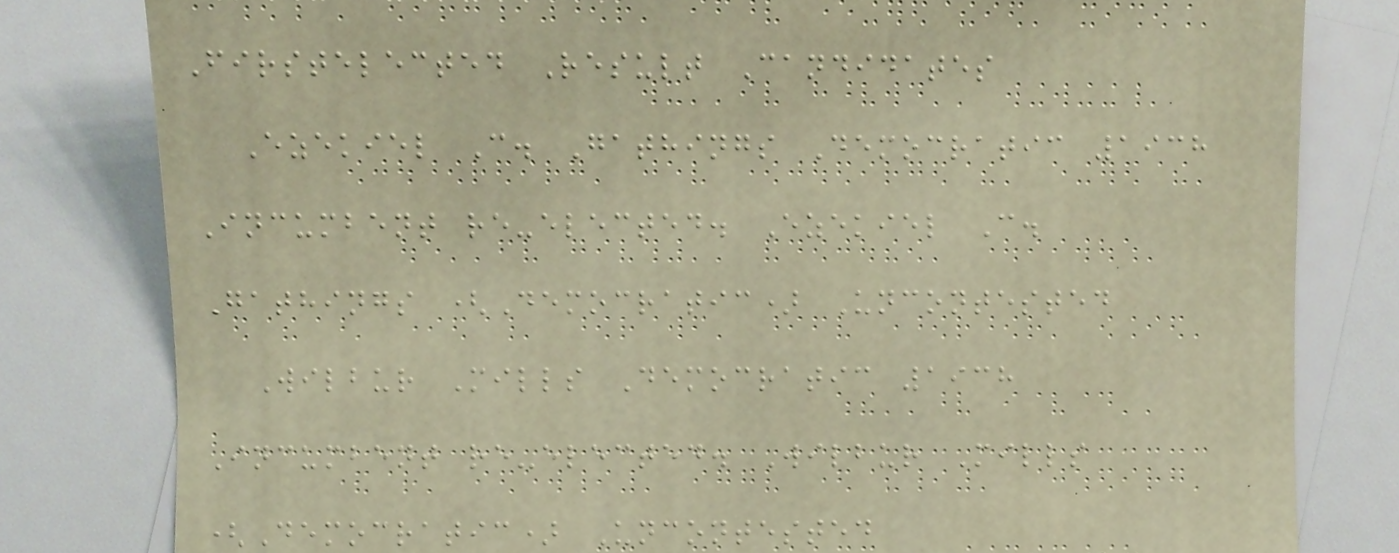Firstelected Result Candidates
Ezekiel C. Gathings Democratic 1938
Incumbent re-elected. Ezekiel C.
Gathings (Democratic) Uncontested
Wilbur Mills Democratic 1938
Incumbent re-elected. Wilbur Mills
(Democratic) Uncontested
